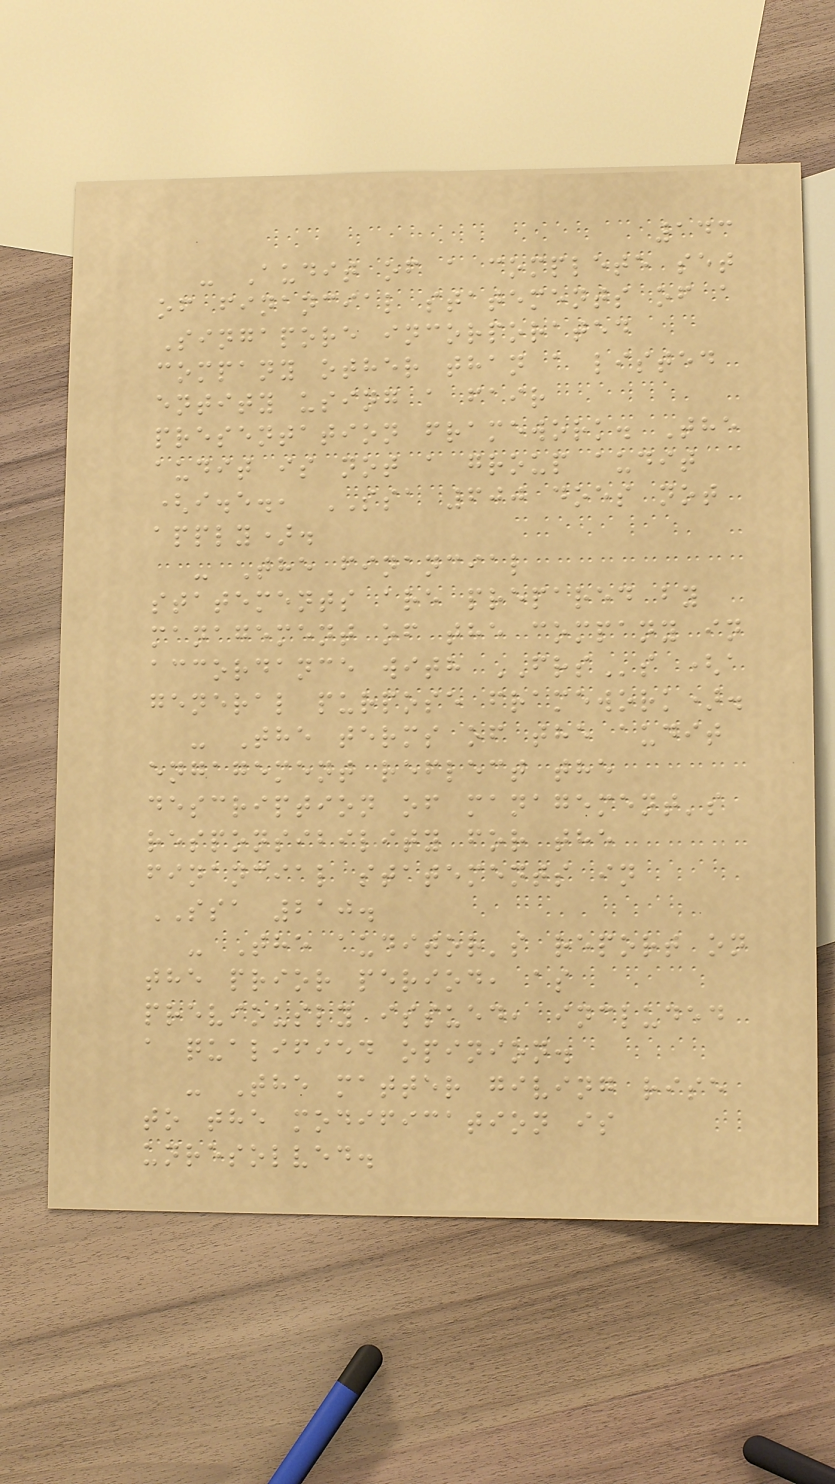143
- Audit of a complete set
of financial statements of a
Singapore incorporated
company other than a listed
entity using a fair
presentation framework. The
audit is not a group audit
(i.e., SSA 600 does not
apply).
- The financial
statements are prepared by
management of the company in
accordance with FRSs (a
general purpose framework).
- The terms of the audit
engagement reflect the
description of management's
responsibility for the
financial statements in
SSA 210.
- The auditor's report on
the prior period, as
previously issued, included
a qualified opinion.
- The matter giving rise
to the modification is
unresolved.
